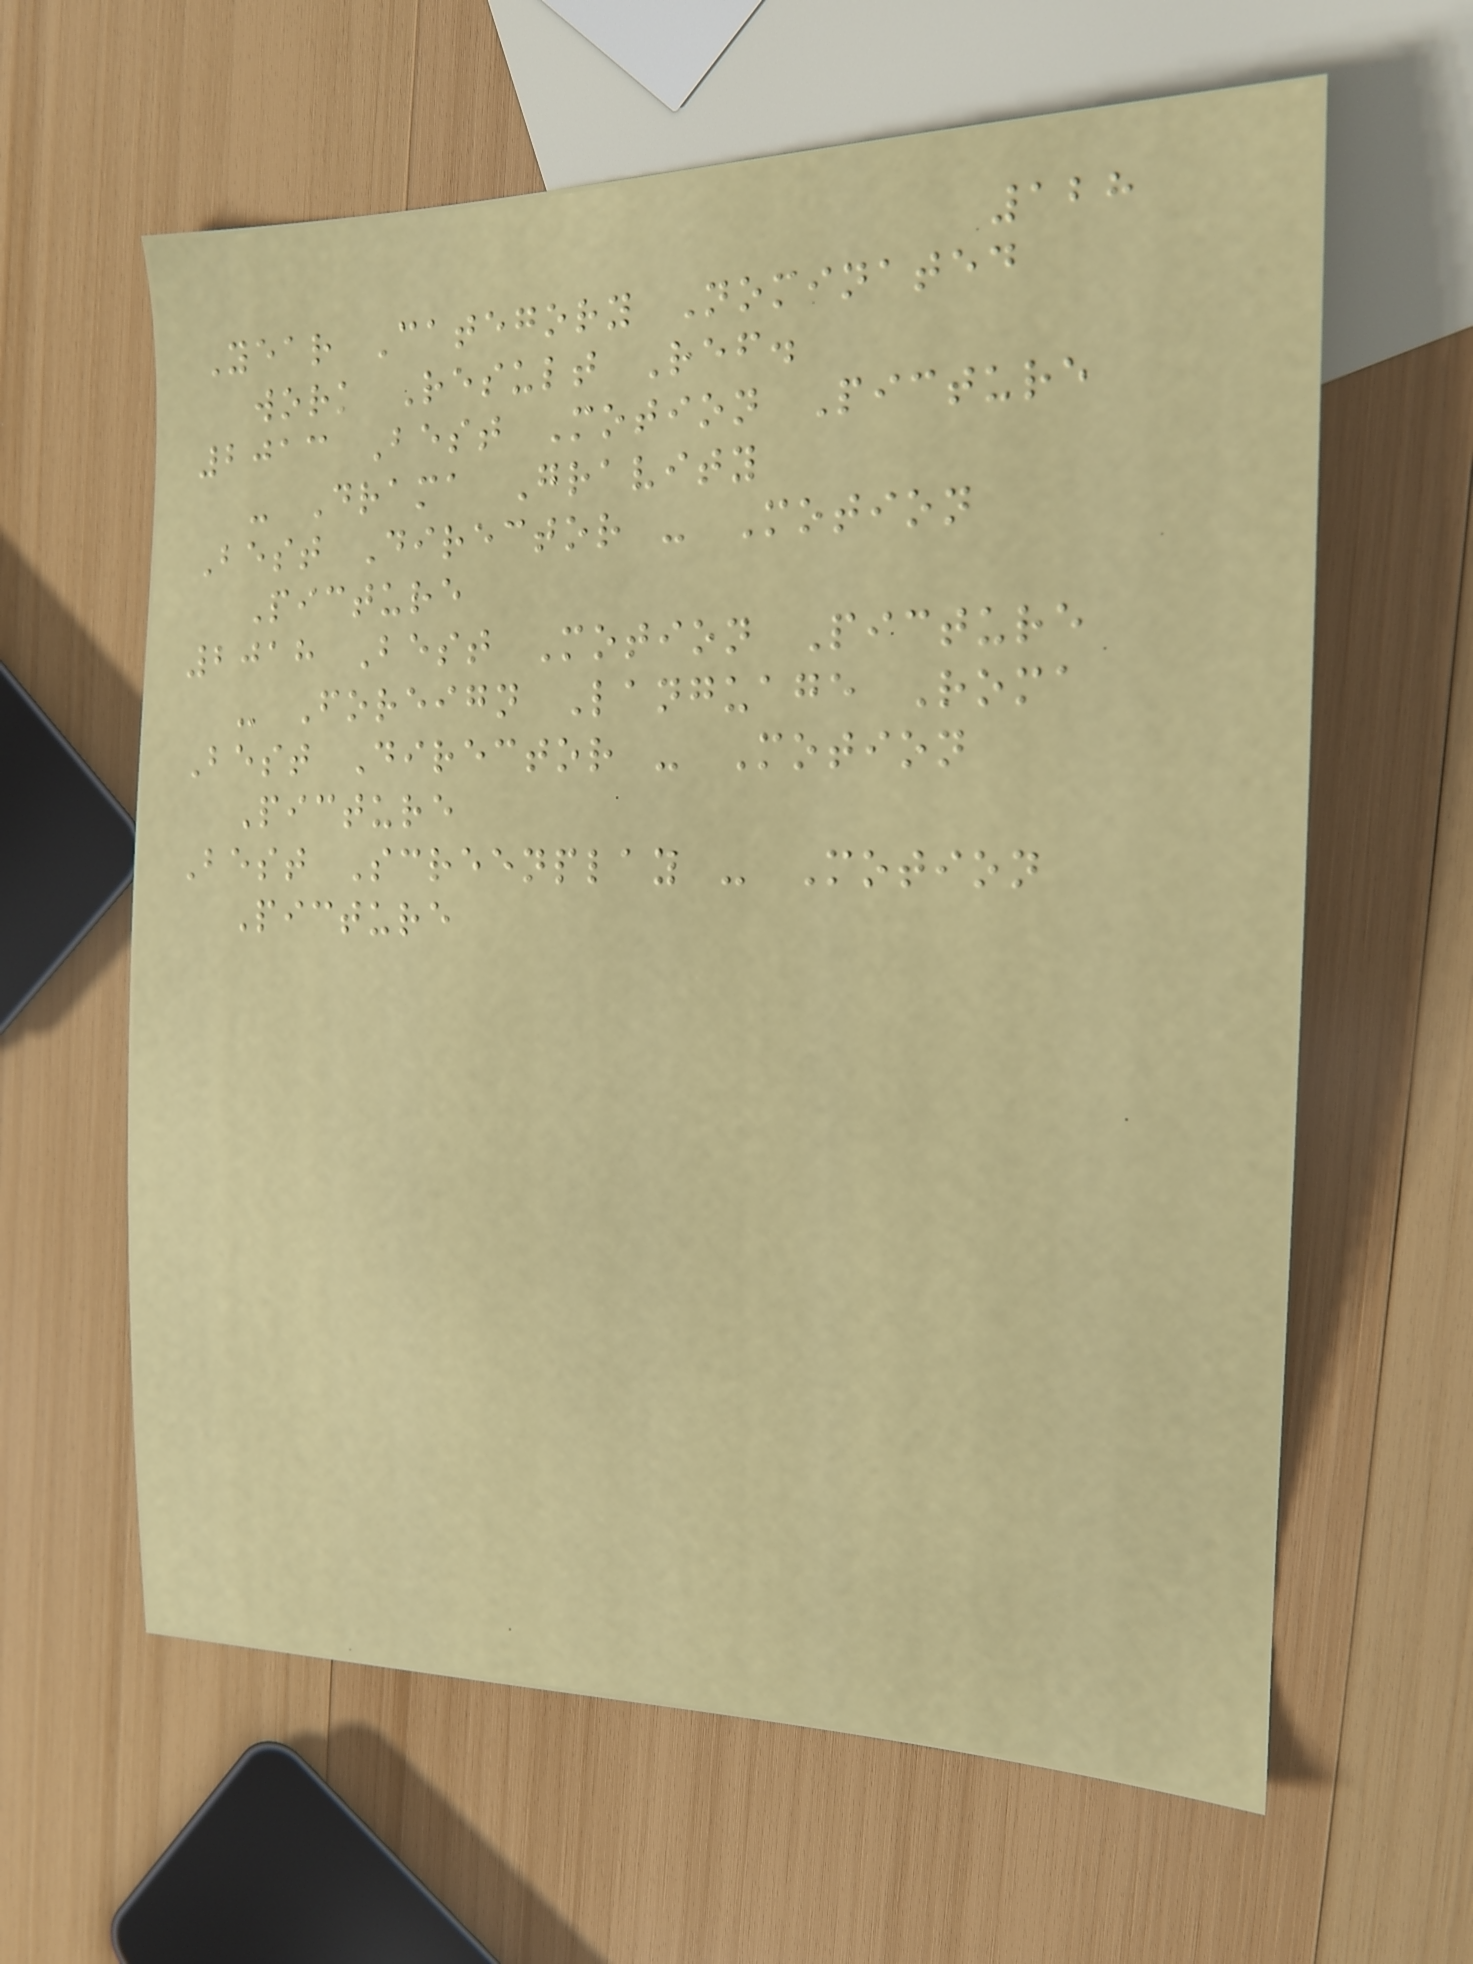128
Year Category Nominated
work Result Ref.
2013 Best Motion Picture
- Drama Gravity
Best Director - Motion
Picture
2018 Best Motion Picture
- Foreign Language Roma
Best Director - Motion
Picture
Best Screenplay - Motion
Picture
